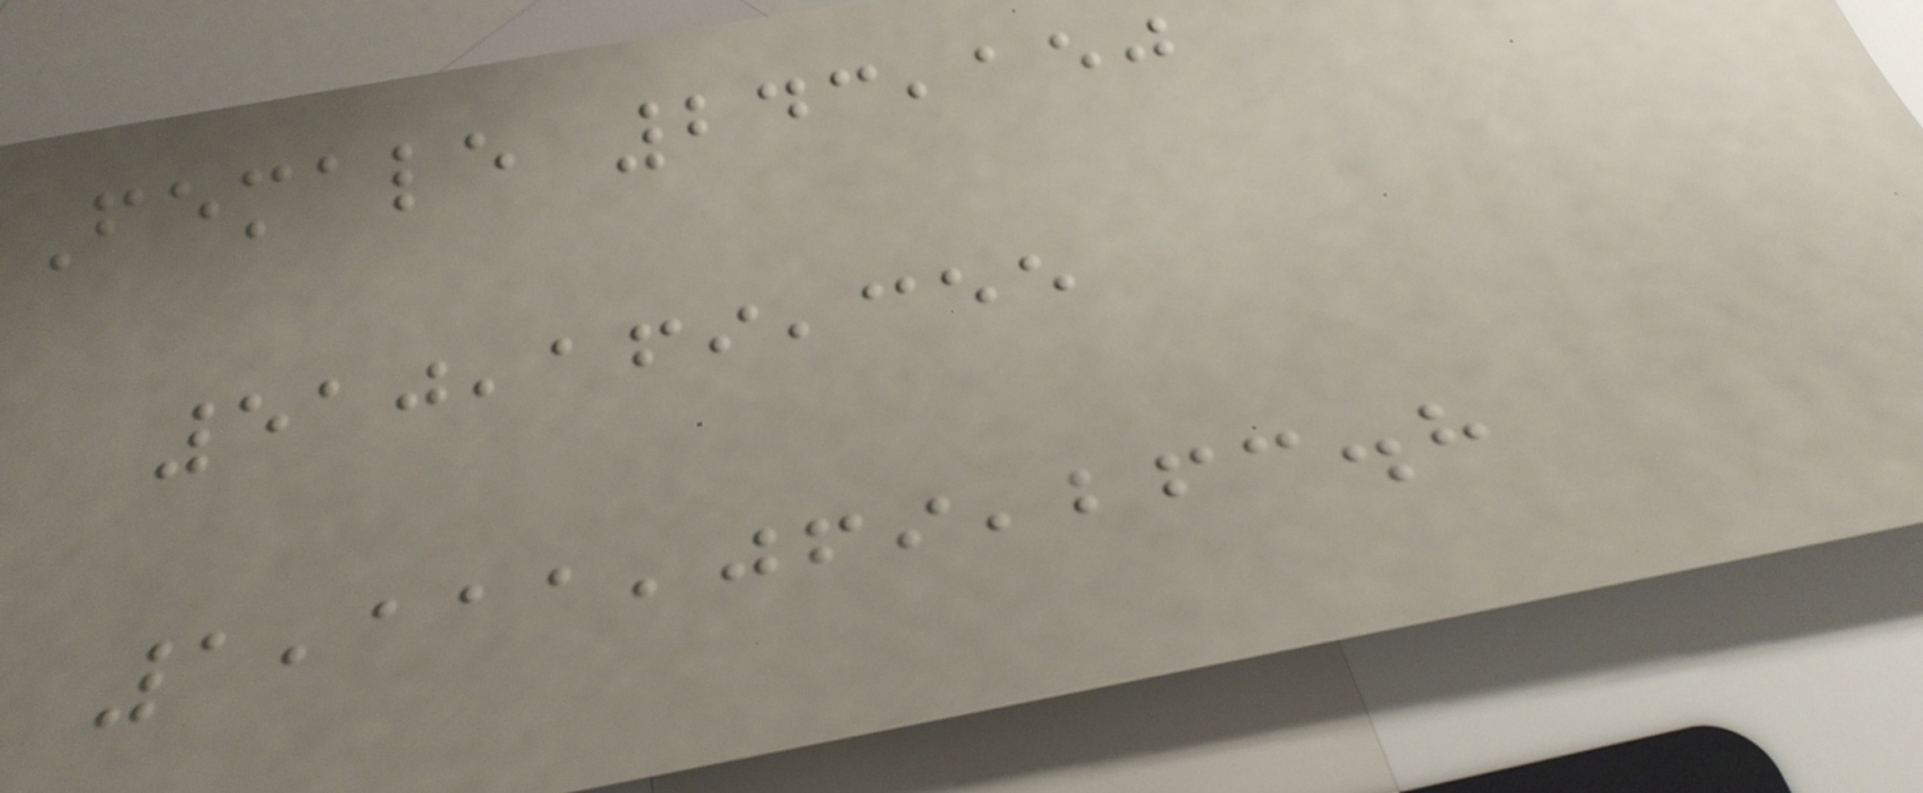Female 243,150
510,169,355
1,111,069,263.8
